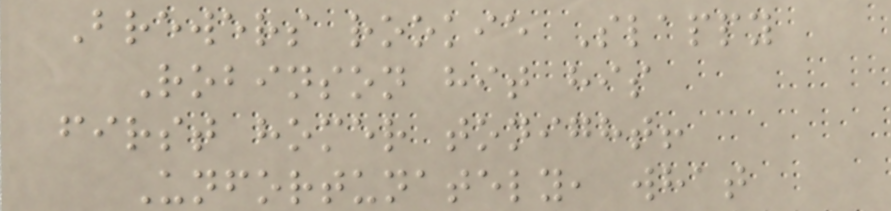Brewers rookie Slappy
Robinson hit his
first homer tonight!
Unfortunately, what
